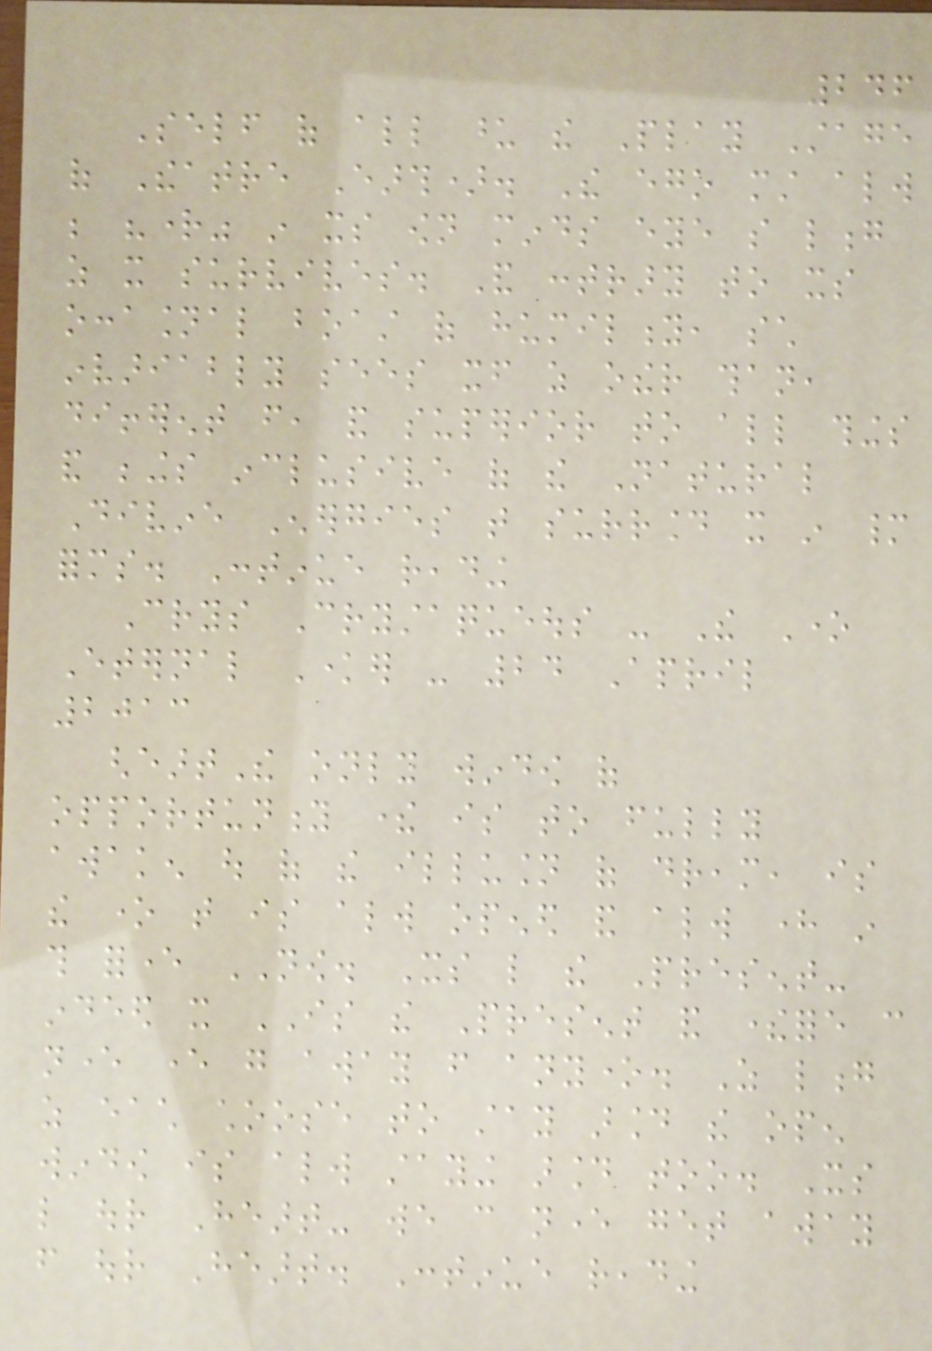246
Self of all upon the Play Stage
of Theatre Earth). The ego must always
be "right" in its own minds eye so long
as it survives. And contrary to its
occasional boast of humility, such
invariably sees itself as other than,
different from, and superior to all things
and beings inclusive of the Natural
Divine Energies that surround it in many
forms. Continue reading
Crys Crystaqueous - The One
Eternal Knower - 24 April
2013
gheartThe only window of
opportunity there is to fully
awaken out of the illusion of dream, is
the one that is always opened and always here in
this forever NOW. Its like the Present-
indeed it IS the Present and therefore can
never ever go away from anyone. As long
as each choose to stay around the open
window is always staying around too. Its
like our Heart- we can never get away
from our Heart. Continue reading
